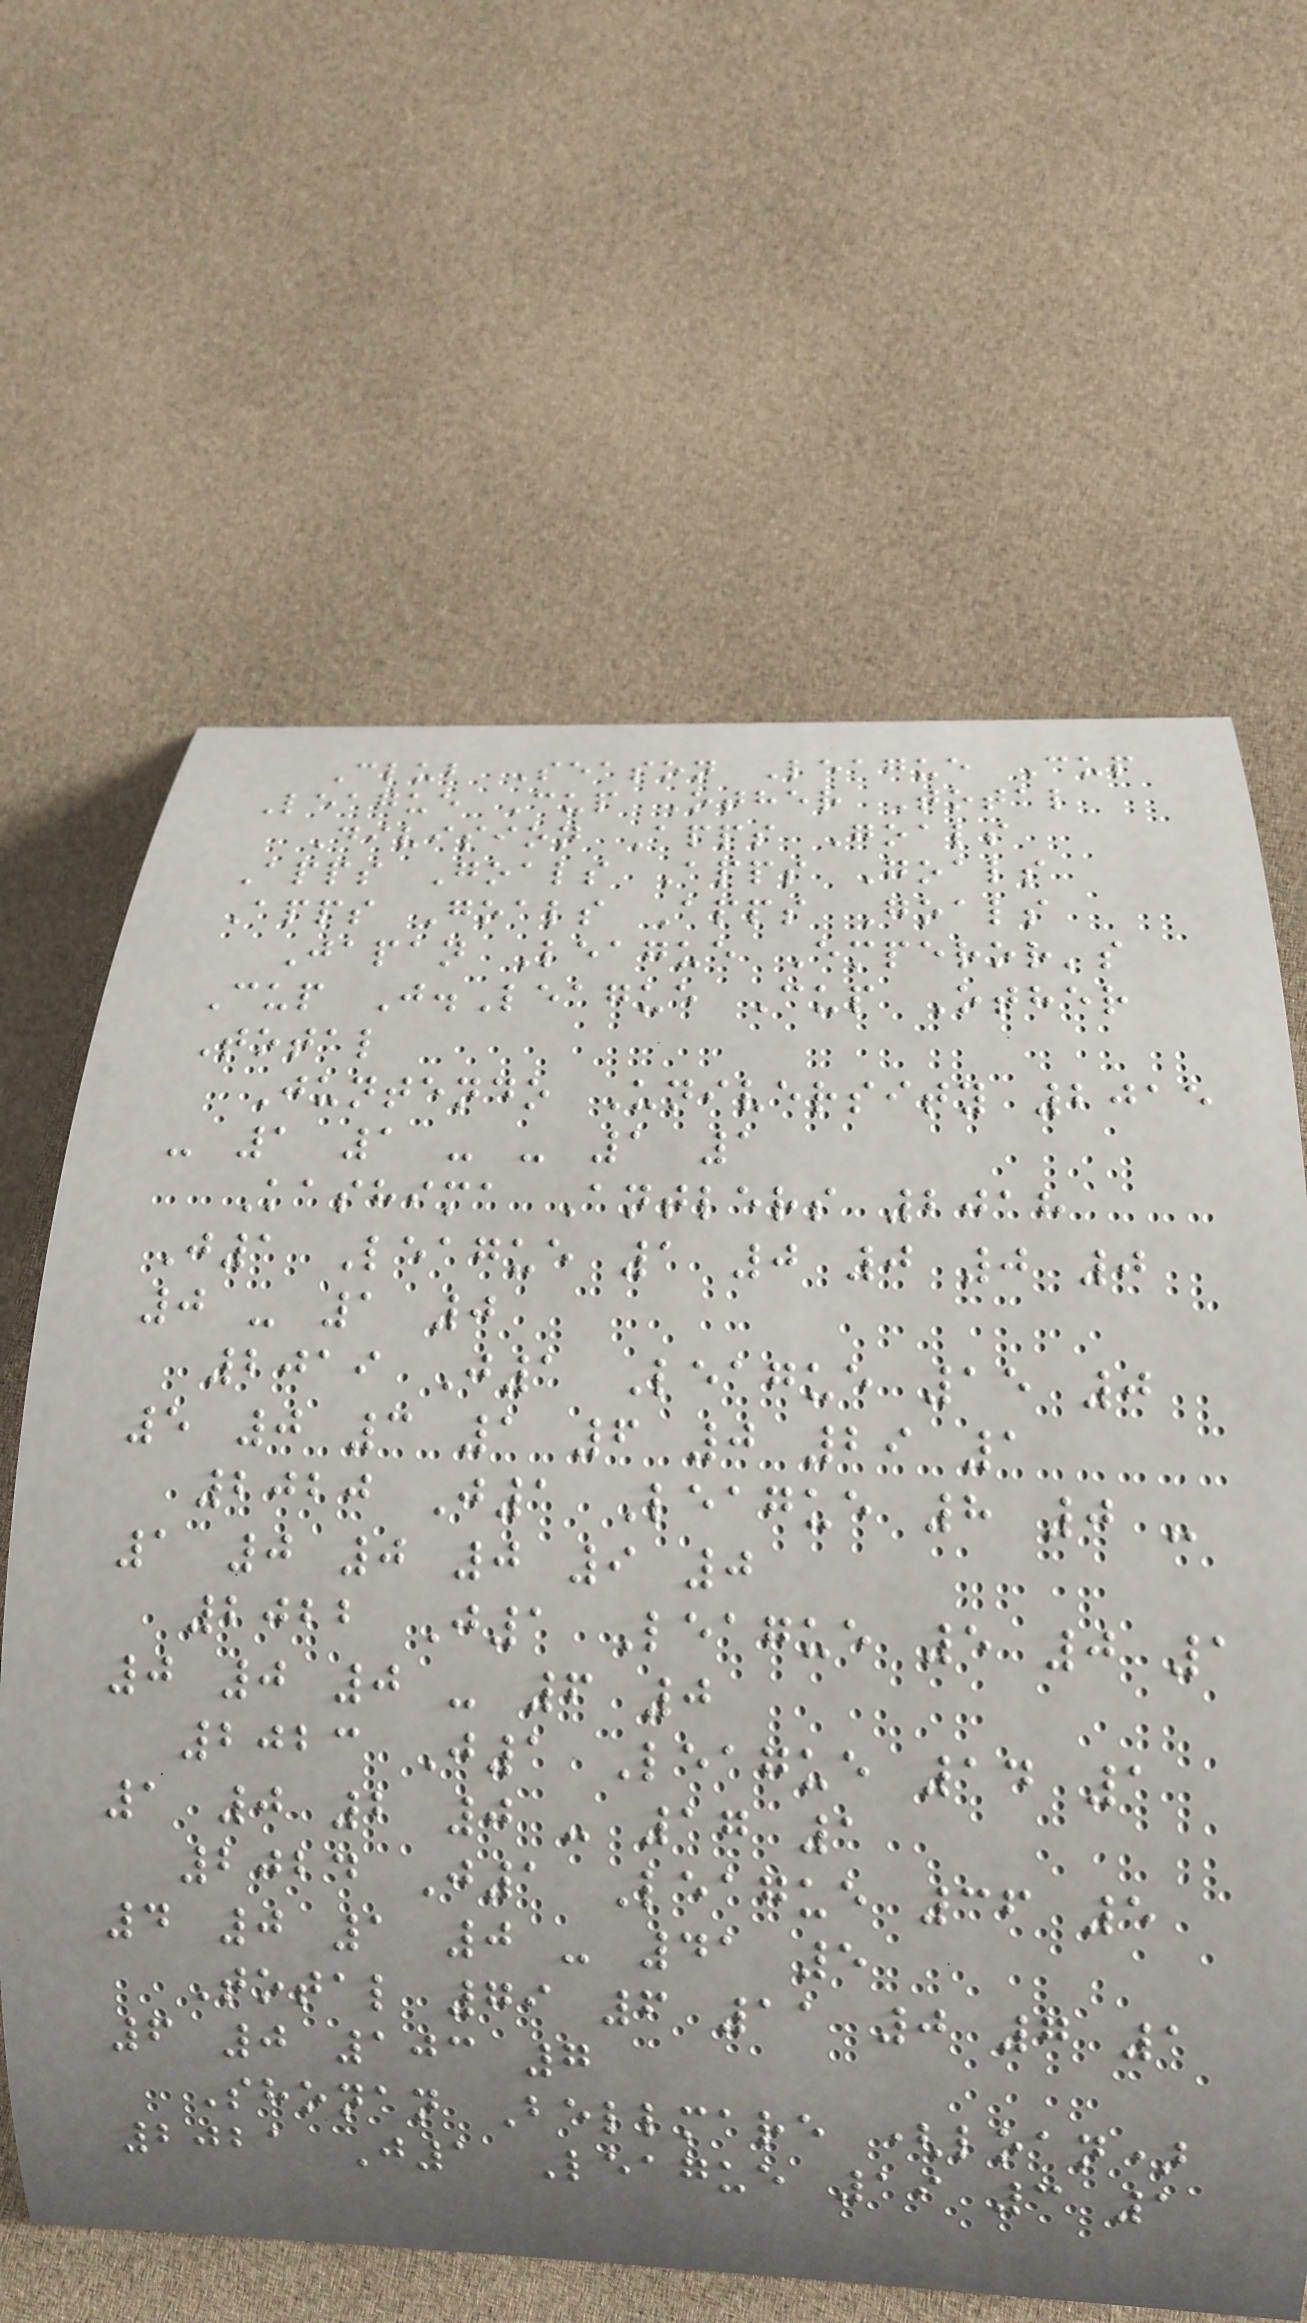Club Season League Cup
League Cup Other Total
Division Apps Goals
Apps Goals Apps Goals
Apps Goals Apps Goals
Japan League Emperor's
Cup J.League Cup Other
Total
Juntendo University 2015
- 1 1 - - 1 1
Kashima Antlers 2018
J1 League 1 0 0 0 0
0 - 1 0
2019 J1 League 15 0
5 0 3 1 6 0 29 1
2020 J1 League 8 0 -
1 0 0 0 9 0
2022 J1 League 5 0 1
0 0 0 - 6 0
2023 J1 League 14 1
1 0 2 0 - 17 1
2024 J1 League 36 5
4 0 1 0 - 41 5
Total 79 6 11 0 7 1
6 0 103 7
Shonan Bellmare (loan)
2021 J1 League 19 3 1
